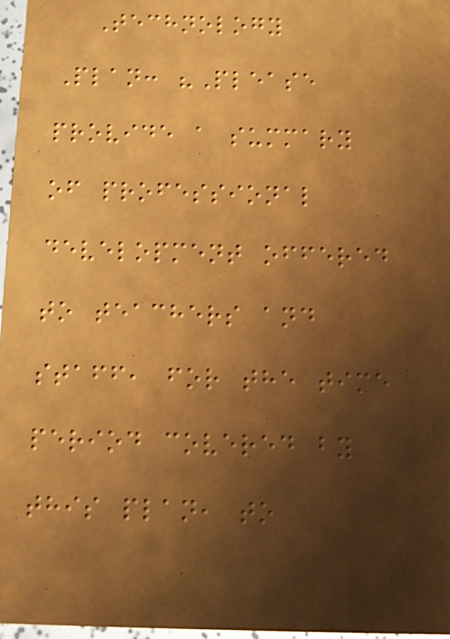Technology
Plan: "Please
provide a summary
of professional
development offered
to teachers and
staff, for the time
period covered by
this plan, to
